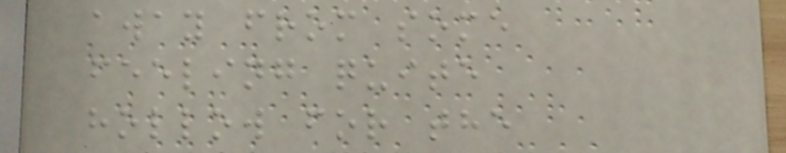away from some
feeling quite
hollow for the
